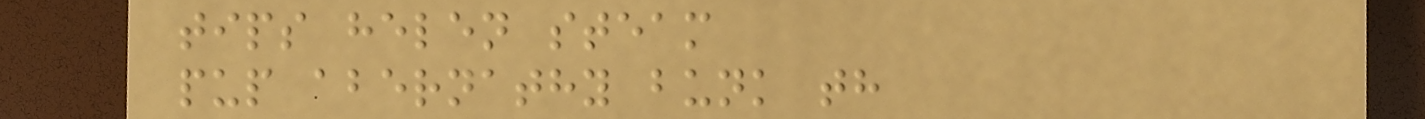tips helen steam
pup abernathy bunk th
